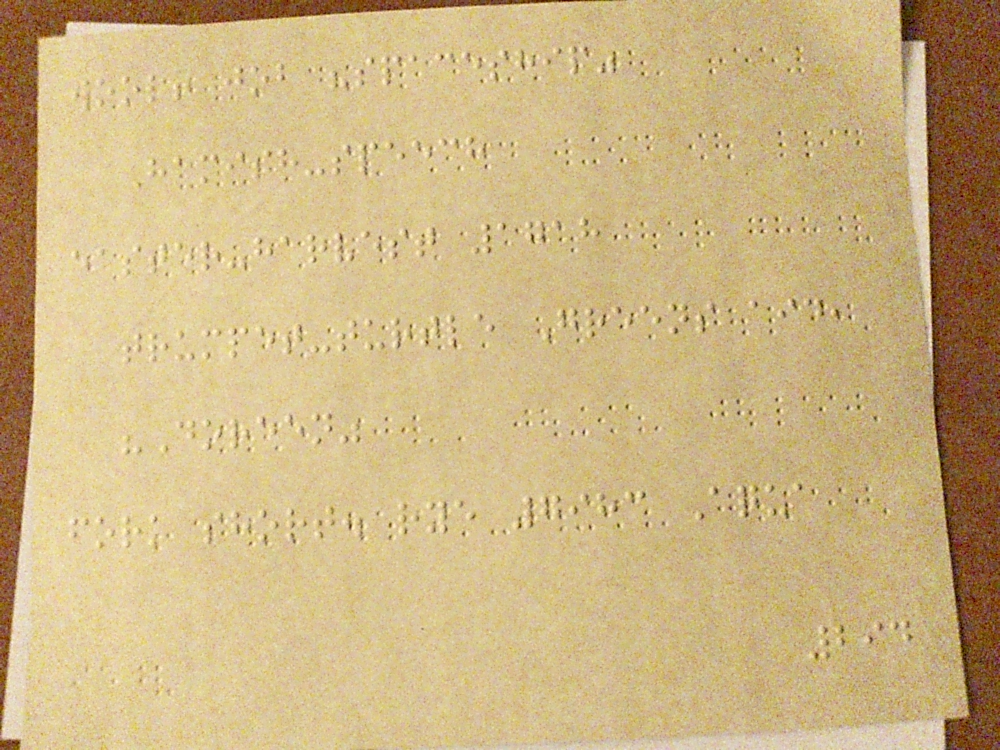wool! job "spaceship"
Hamish-speech
easter-harvest 1718
trumpet-turtle Greens aid,
"Doreen"
fork short. rye 7983 Aqua
294
